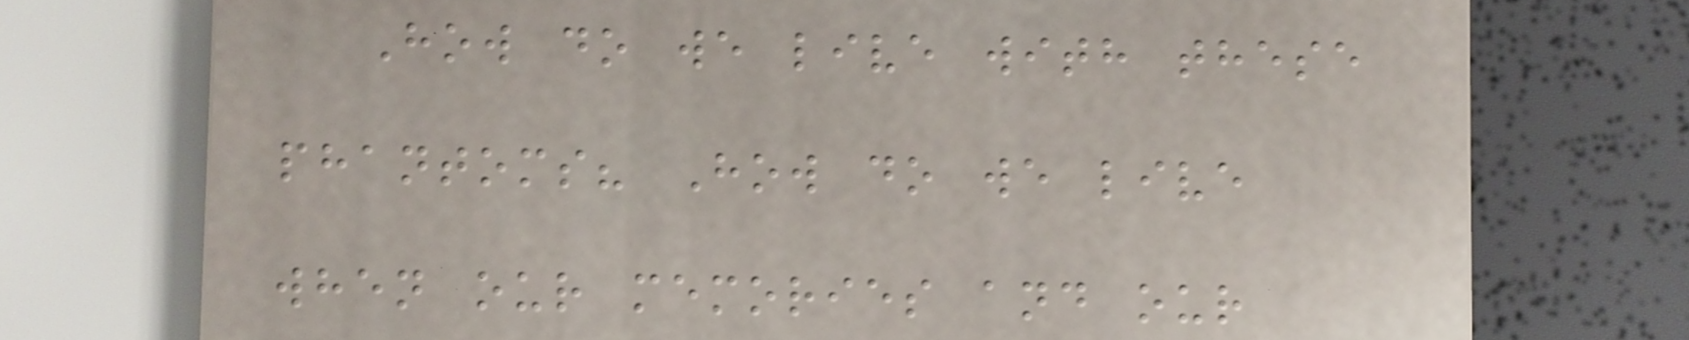How do we live with these
phantoms? How do we live
when our memories and our
